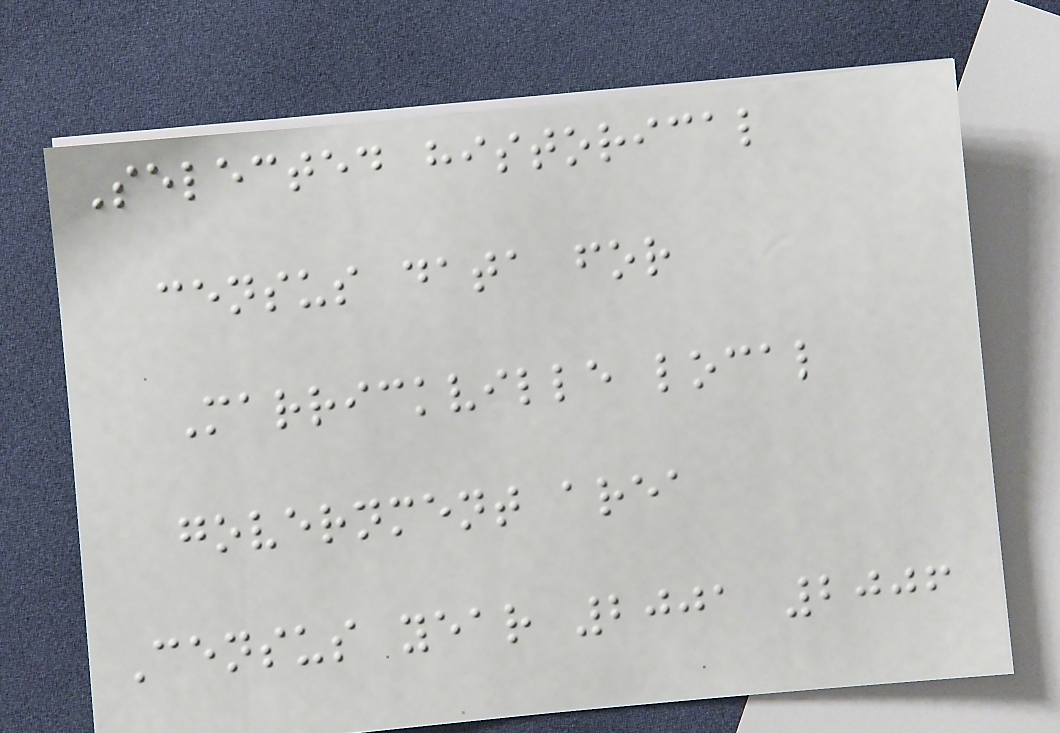Selected historical
census data for
Marrickville local
government area
Census year 2001 2006
